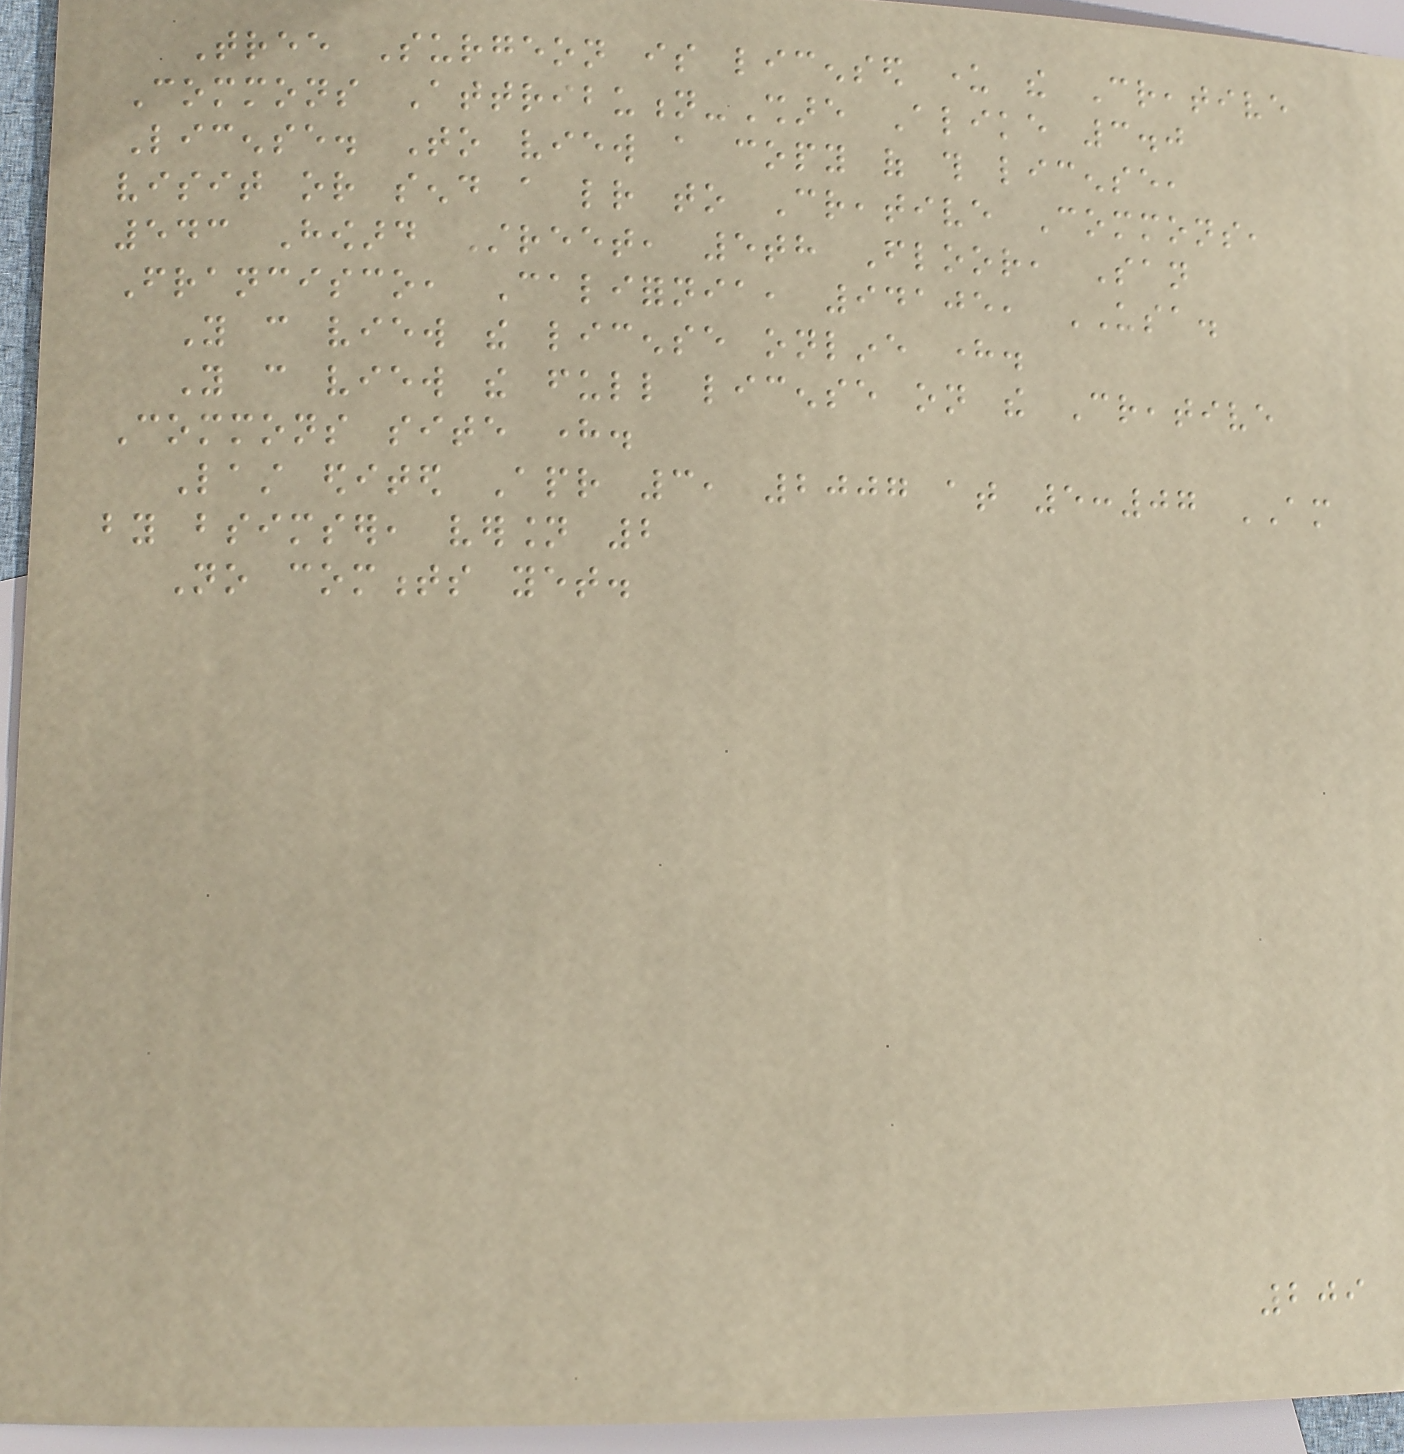Tree Surgeon is licensed under the Creative
Commons Attribution-Share Alike 3.0
License. To view a copy of this license,
visit or send a letter to Creative Commons,
543 Howard Street, 5th Floor, San
Francisco, California, 94105, USA.
You can view the license online here.
You can view the full license on the Creative
Commons site here.
Last edited Apr 3, 2007 at 5:07 AM
by bsimser, version 2
No comments yet.
209
